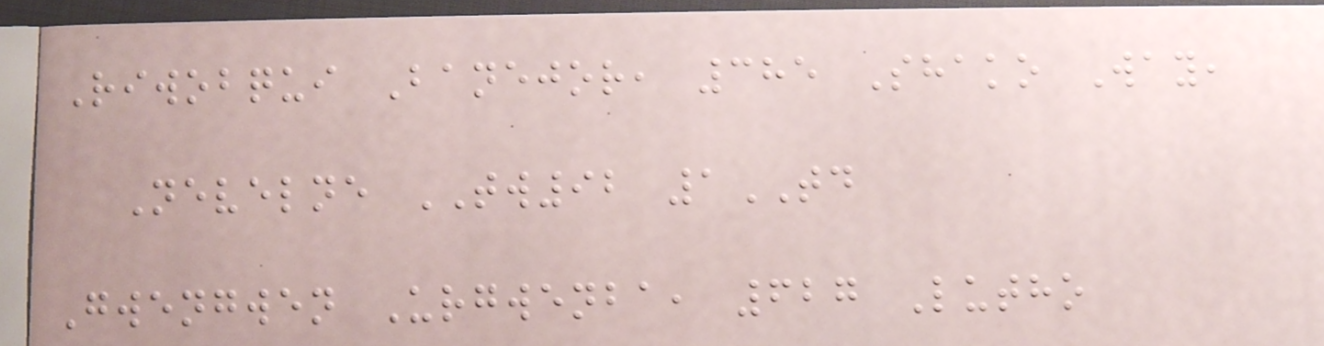Riwobqui Banejor, 385 Shako Way,
Nevelne TW92 1TD
Gwengwen Urgwenba, 627 Lutho
